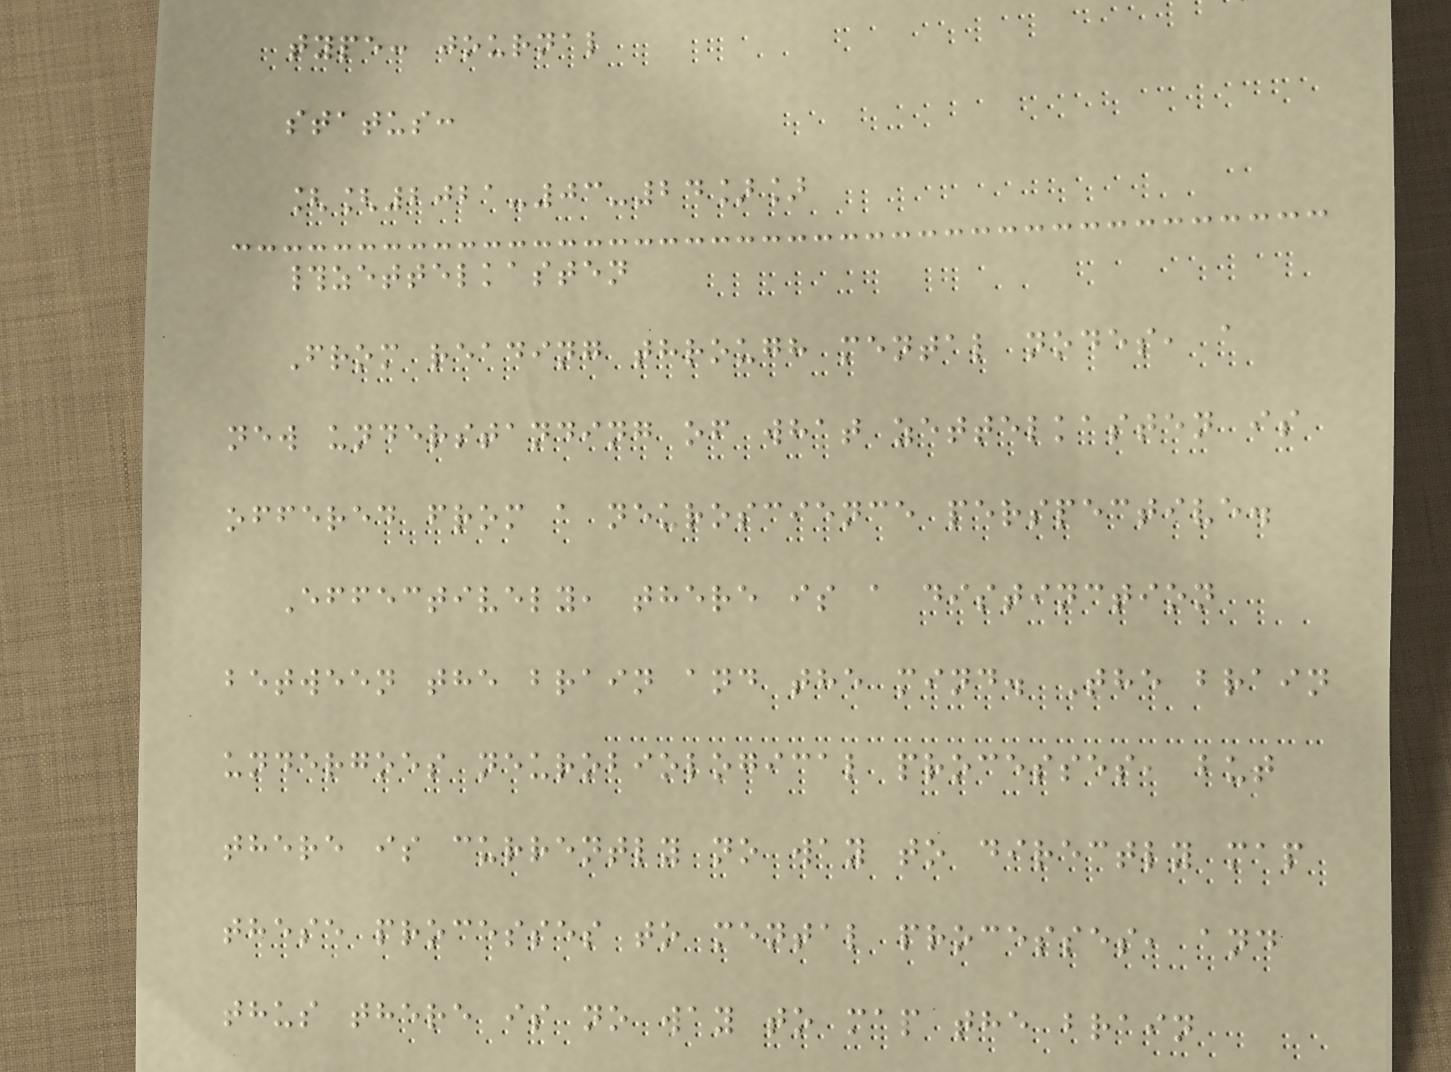type: journal
status:
[[2021-03-24]]
#zettelkasten
From reading through mental nodes, a
new understanding of what zettelkasten is
offered from a neuroscience perspective.
Effectively, there is a distinction
between the brain and the mind. The brain
undergoes neurobiological processes, but
there is currently no way to directly map
these processes to mental processes, and
thus there is no way to map the brain
